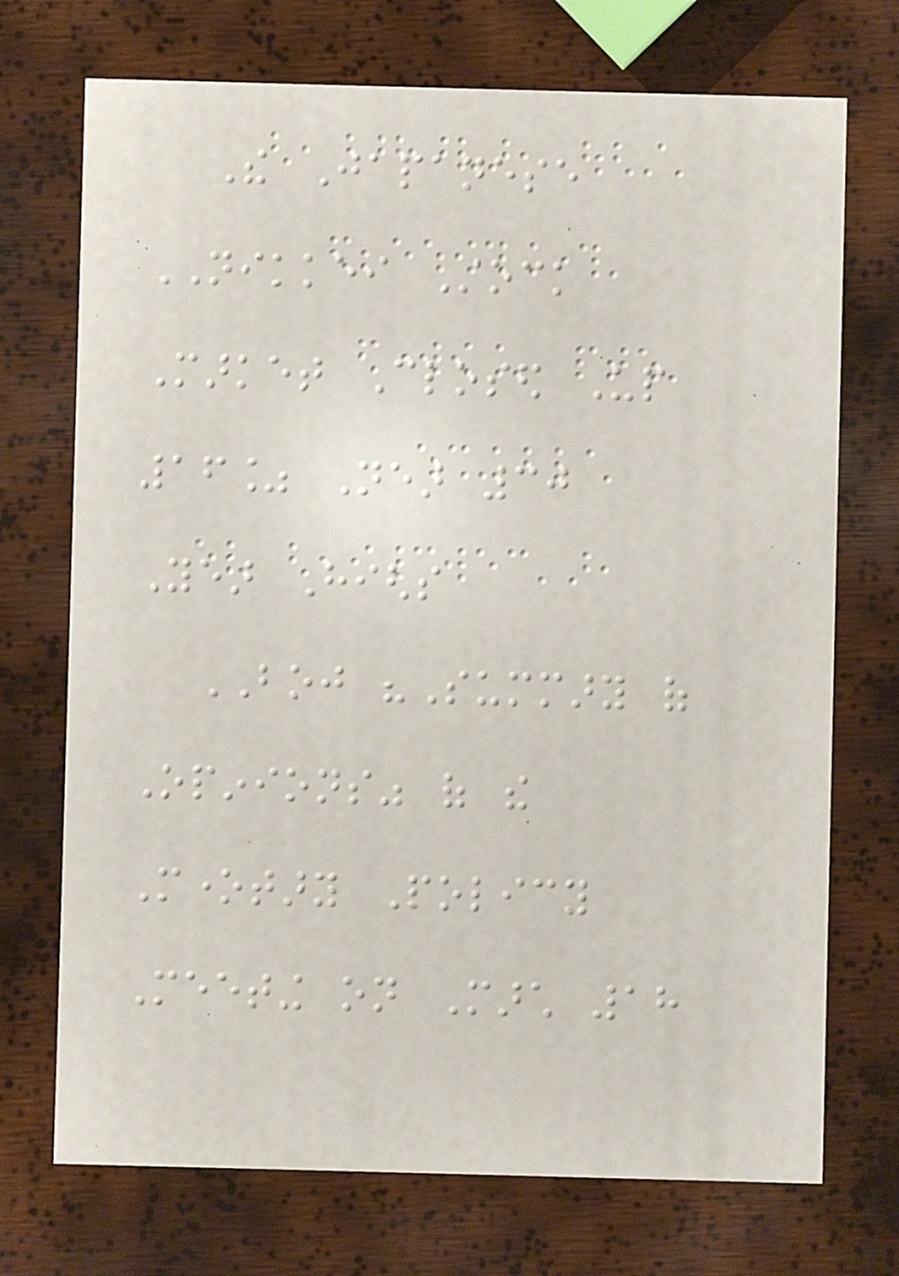The Japanese
NIKKEI Stock
Market Closed Up
16% Near 30
Year Highs
BOJ "Summary of
Opinions" of the
Monetary Policy
Meeting on March 18
